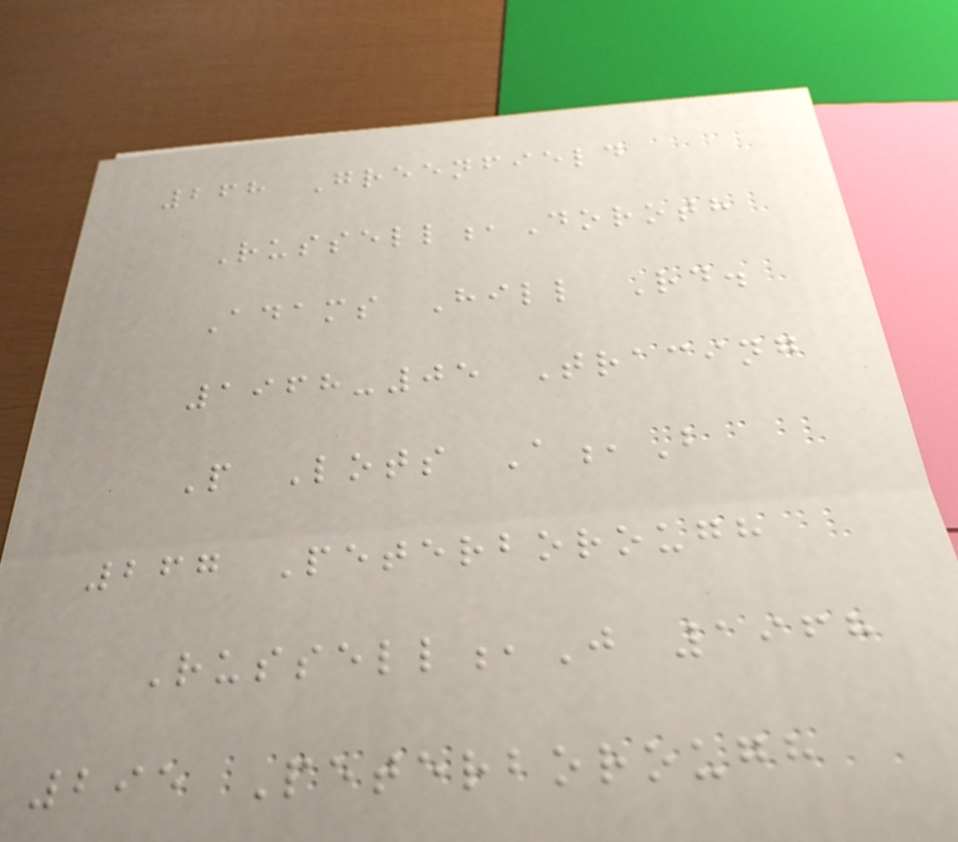268 Greenfield
Russell,Doroth
Adams Hill Rd.
1968-05 Tracing
P Lots A,B
267 Peterborough
Russell,J 1968
295 Peterborough
